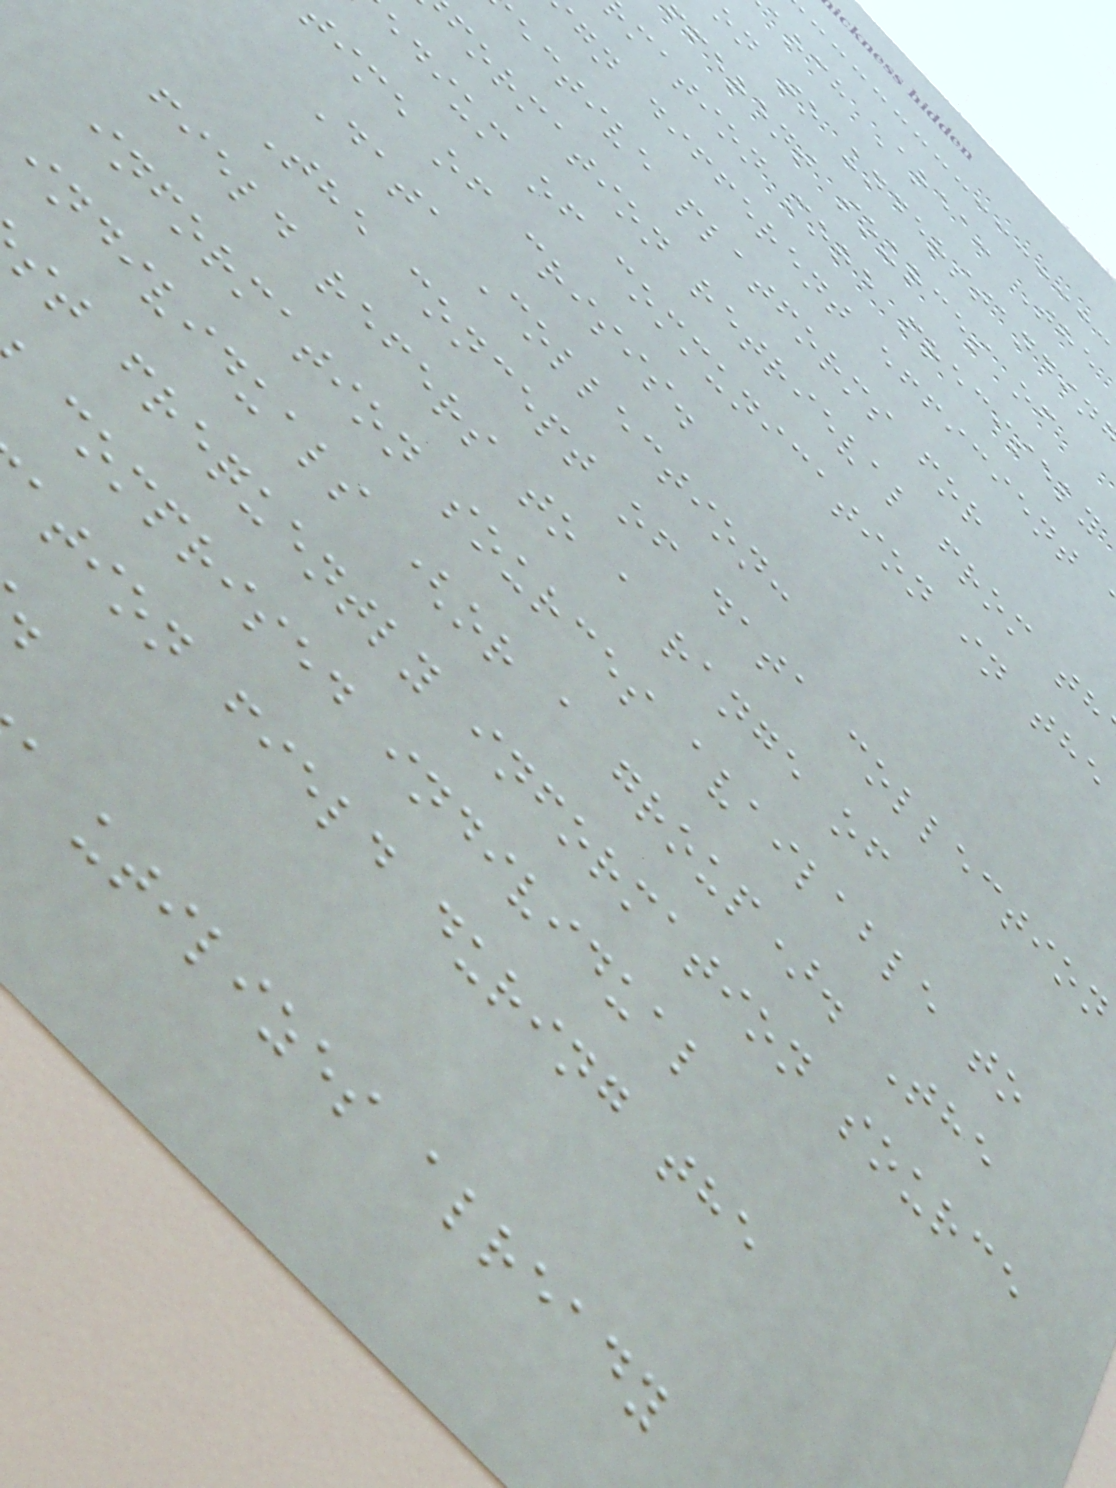arch Area: The
on to understandin
fferent sources of
mation more precisely
gn different efficient
ective platforms for
formation retrieval from th
edium of communication in the
time of crisis.
Data Collection:
The concept of data collection
field refers to a range of
information sources available to
individuals (or a group). The
st frequently information source
comprised individual
ation field during the
utilizes already
